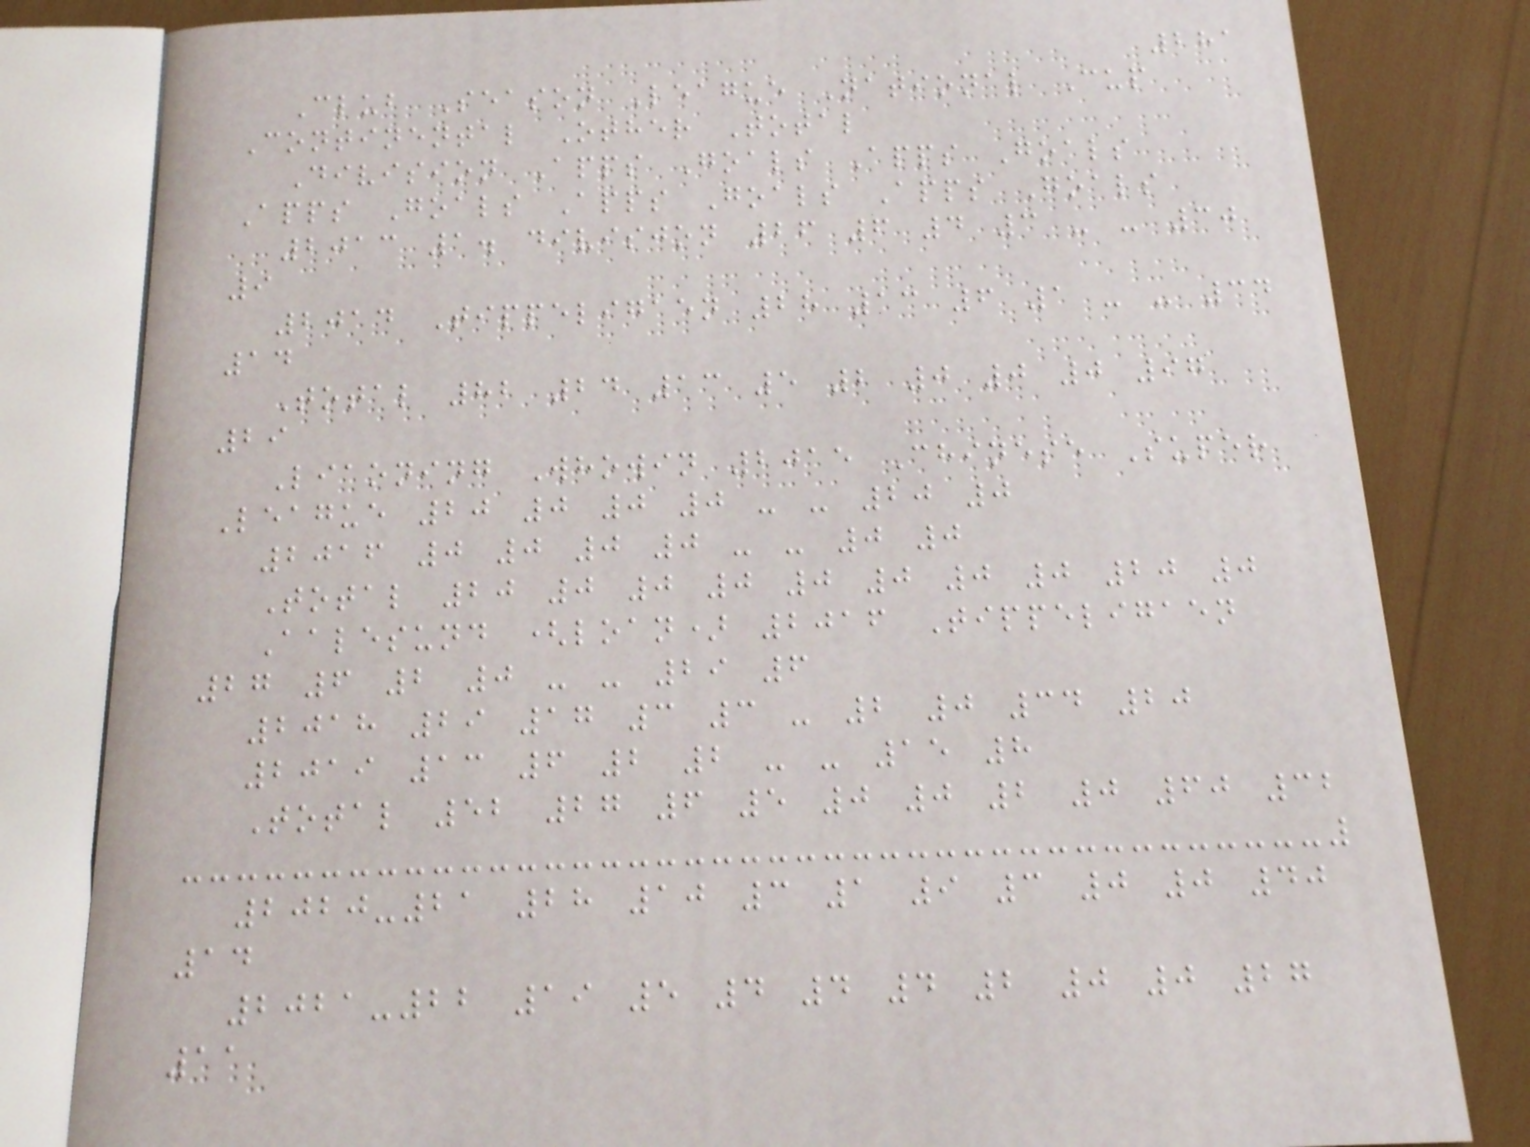281
Club Season League National Cup
Continental Other Total
Division Apps Goals Apps Goals
Apps Goals Apps Goals Apps Goals
2013 1. divisjon 26 6 4 3 - - 30
9
2014 Tippeligaen 28 13 6 1 - - 34
14
Total 82 24 13 5 2 0 0 0 97
29
Liaoning Whowin 2015 Chinese Super
League 20 0 0 0 - - 20 0
2016 0 0 0 0 - - 0 0
Total 20 0 0 0 0 0 0 0 20 0
Aalesund (loan) 2016 Tippeligaen
27 6 2 0 - - 29 6
2018 29 17 3 3 - 2 0 34 20
2019 13 6 2 2 - - 15 8
Total 52 27 6 5 0 0 2 0 60 32
2020-21 28 10 3 1 9 3 0 0 40
14
2021-22 19 5 4 4 4 2 0 0 27
11
